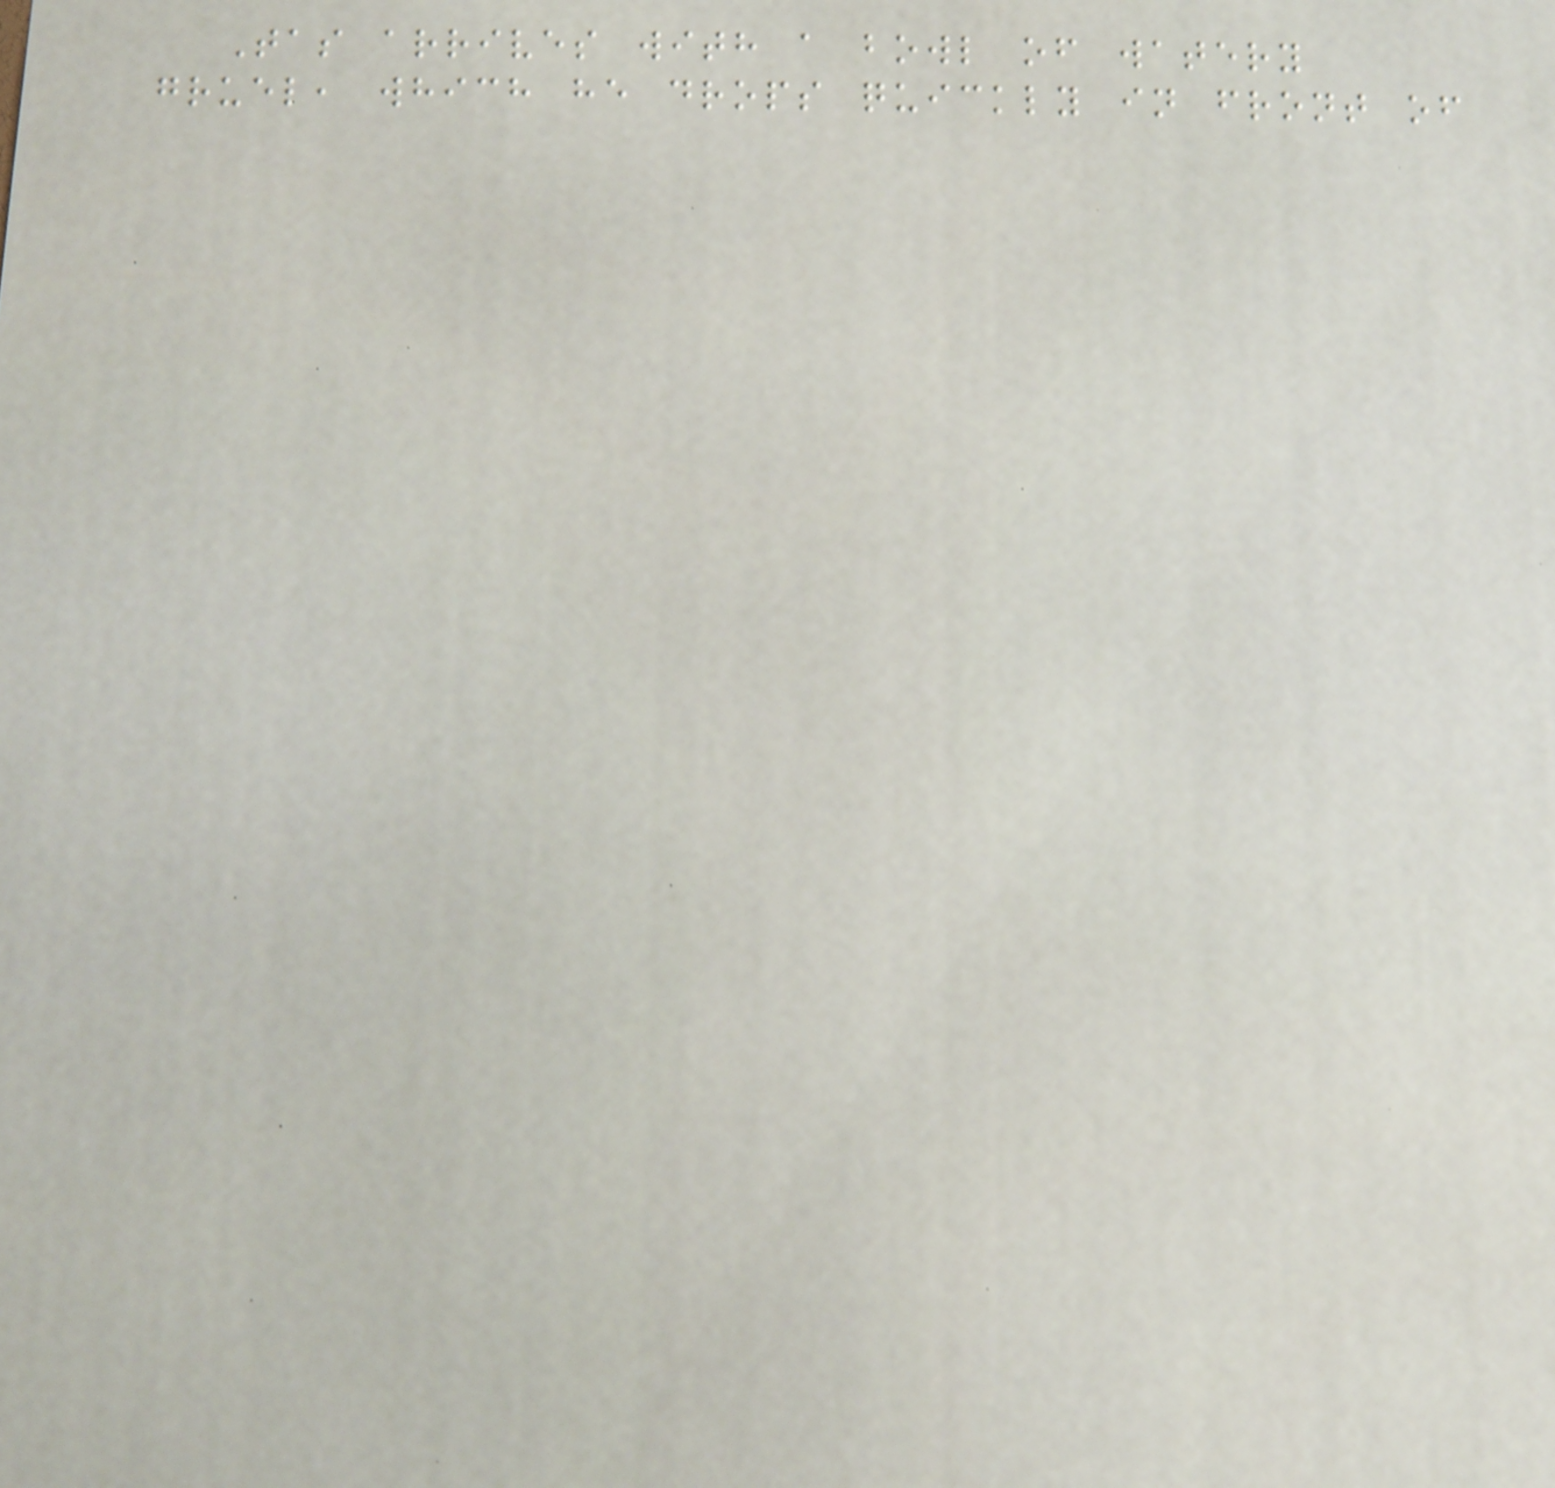Tas arrives with a bowl of watery
gruel, which he drops quickly in front of
